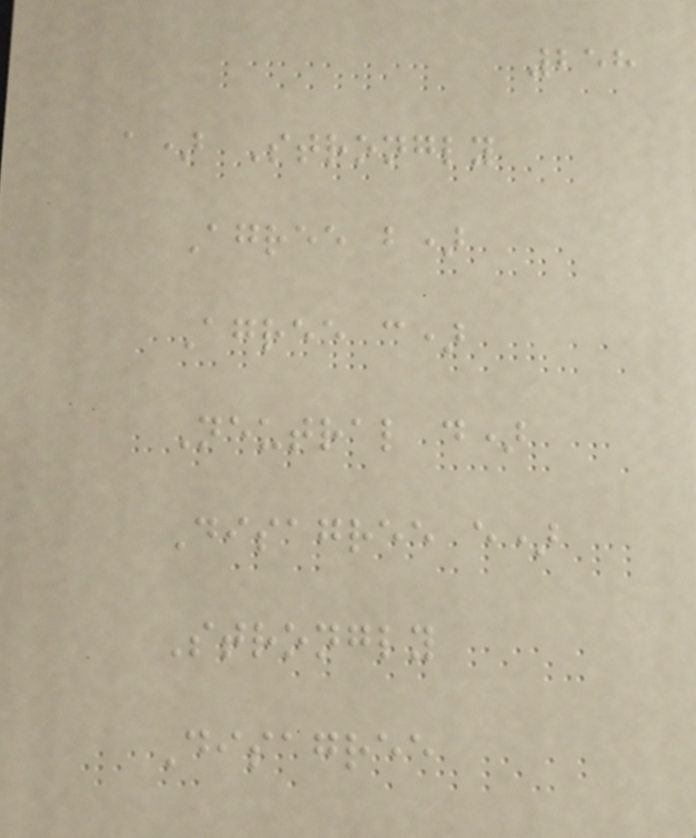258
a) Strongly
Agree b)
Agree c)
Neutral d)
Disagree e)
Strongly
Disagree
